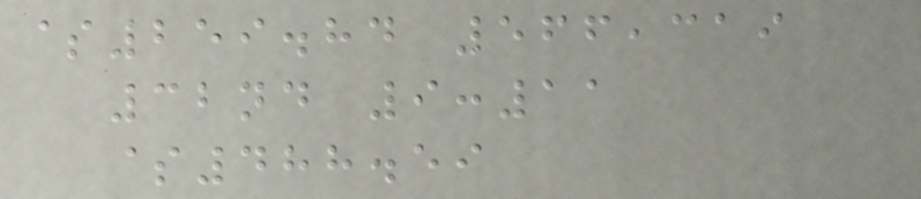$259.84 566,319
32nd 9:11
$488.59
